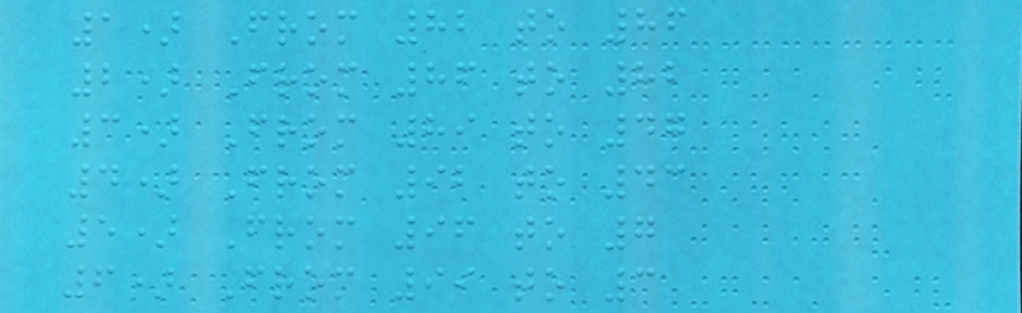1) From 82 to 86
2) From 86 to 82
3) From 89 to 47
4) From 92 to 43
5) From 96 to 7
6) From 99 to 3
